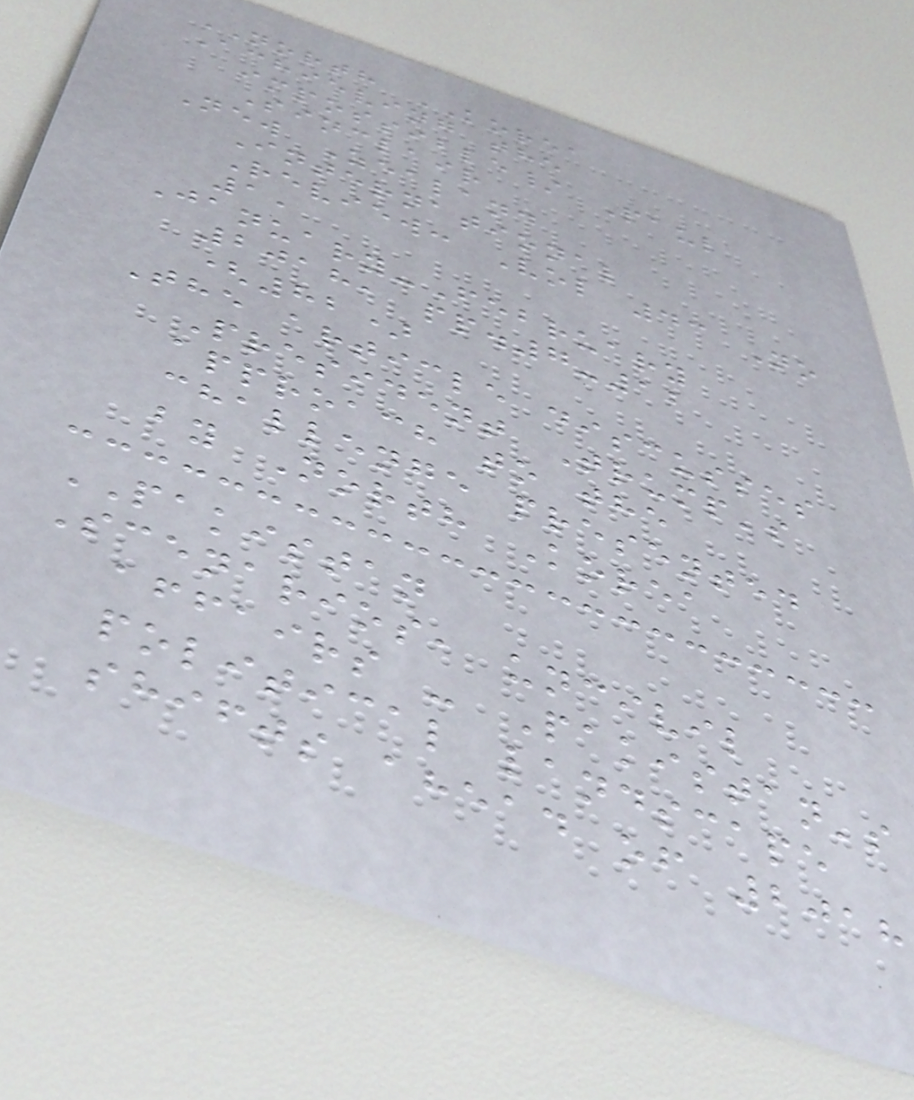NORTH KOREA
Achieving the
impossible/ Paul
Sinclair
New Zealand
International
Review: Vol 43 No
1,
January-February
2018, pp.7-12
(82)
The article discusses
President Trump's
approach to the
challenge presented
by North Korea
PAKISTAN
Scenarios, uncivil
affairs - Pakistan's
political landscape
shifts ahead of 2018
